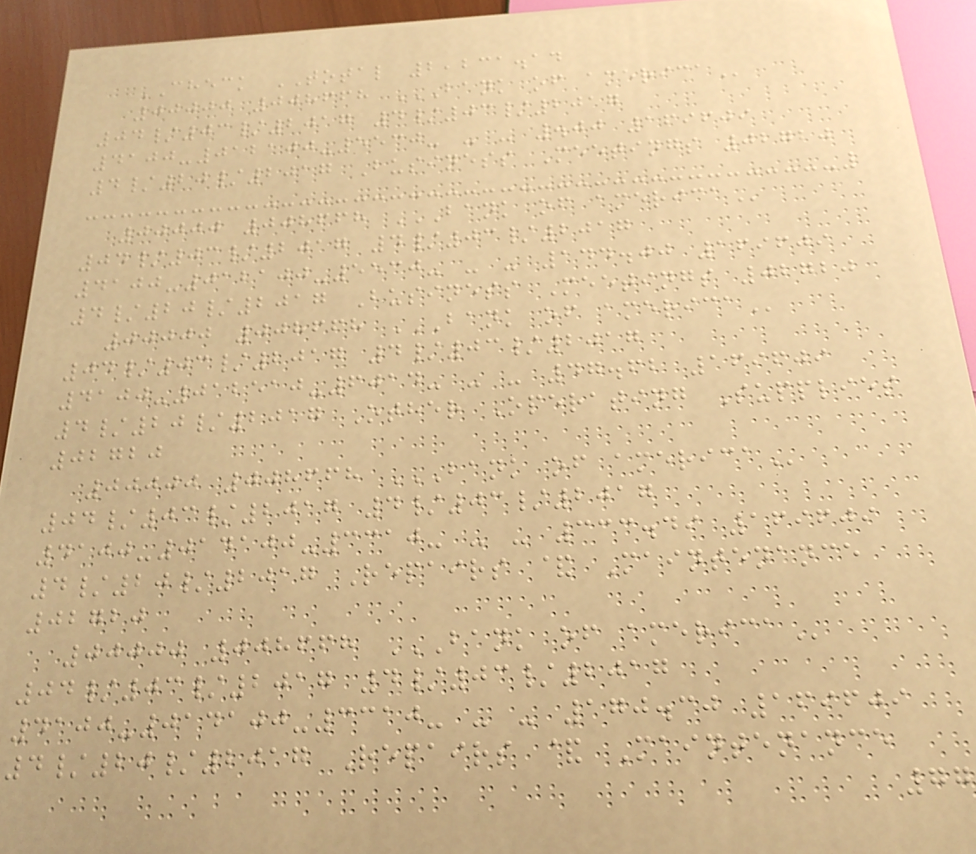CHECK TOTAL 2,231.14
00000 008668 BANK OF AMERICA
04/03/2017 4/03/2017
4100-012100-5530- - - .00 169609
4/20/2017 Business Meetings 02720
00000 008668 BANK OF AMERICA
04/03/2017 4/03/2017
4100-012100-5530- - - 144.00 169609
4/20/2017 Business Meetings 02720
00000 008668 BANK OF AMERICA
04/03/2017 4/03/2017
4100-012510-6014- - - 47.62 169609
4/20/2017 Other Operating Supplies
02720
00000 008668 BANK OF AMERICA
04/03/2017 4/03/2017
4100-014100-3310- - - 333.49 169609
4/20/2017 Repairs & Maintenance
02720
00000 008668 BANK OF AMERICA
04/03/2017 4/03/2017
4100-014100-3310- - - 170.30 169609
4/20/2017 Repairs & Maintenance
77
